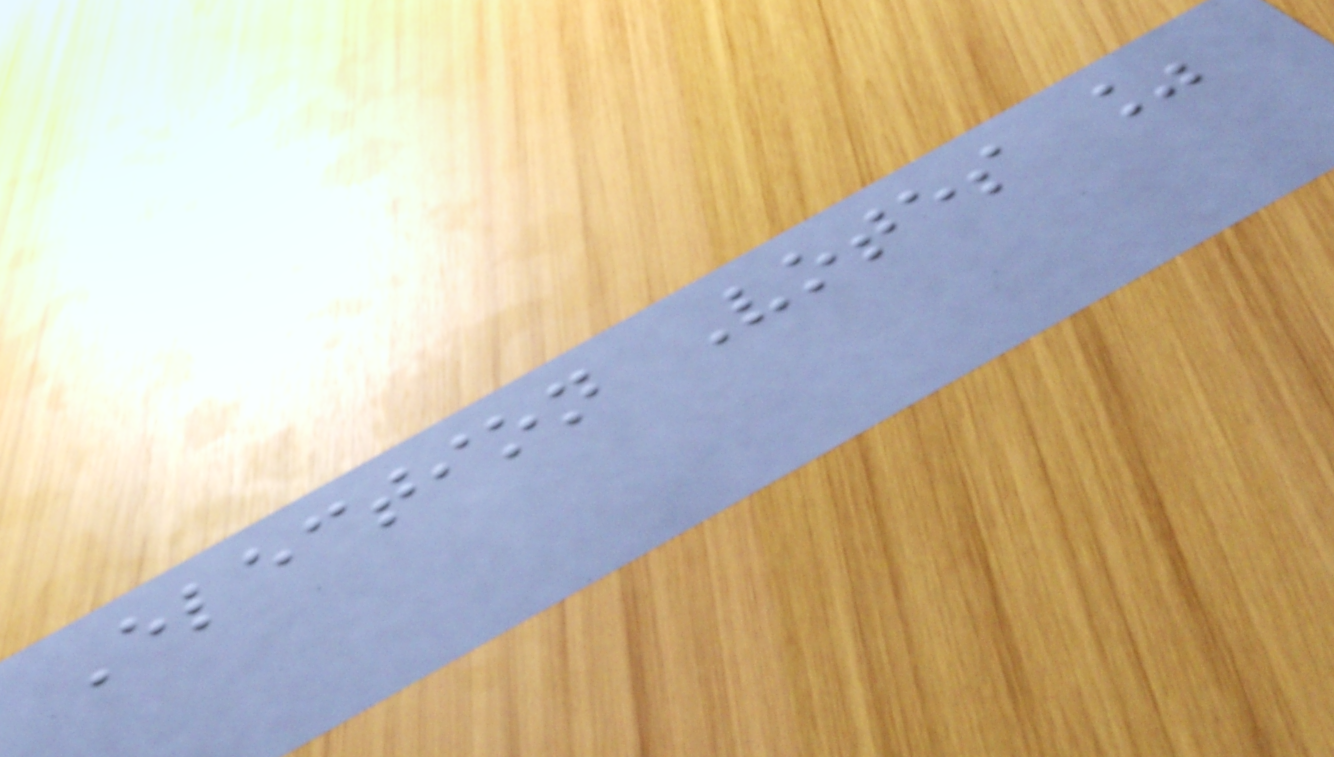Election Votes %
